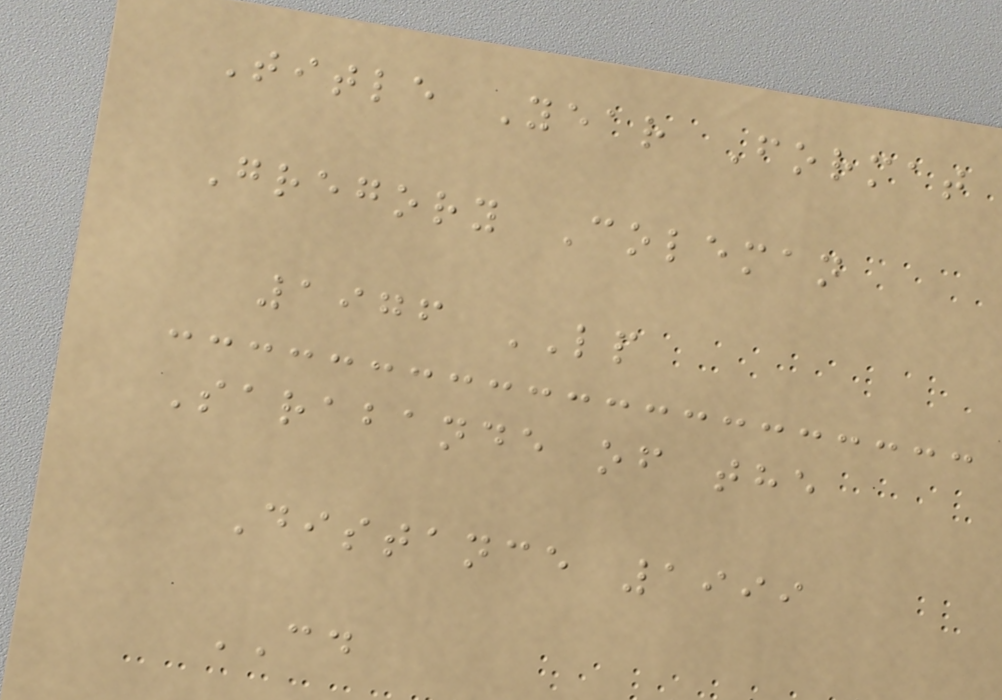Title Year Format
Gregory Coleman
1976 LP
Sarabande of the
Distance 1999
CD
